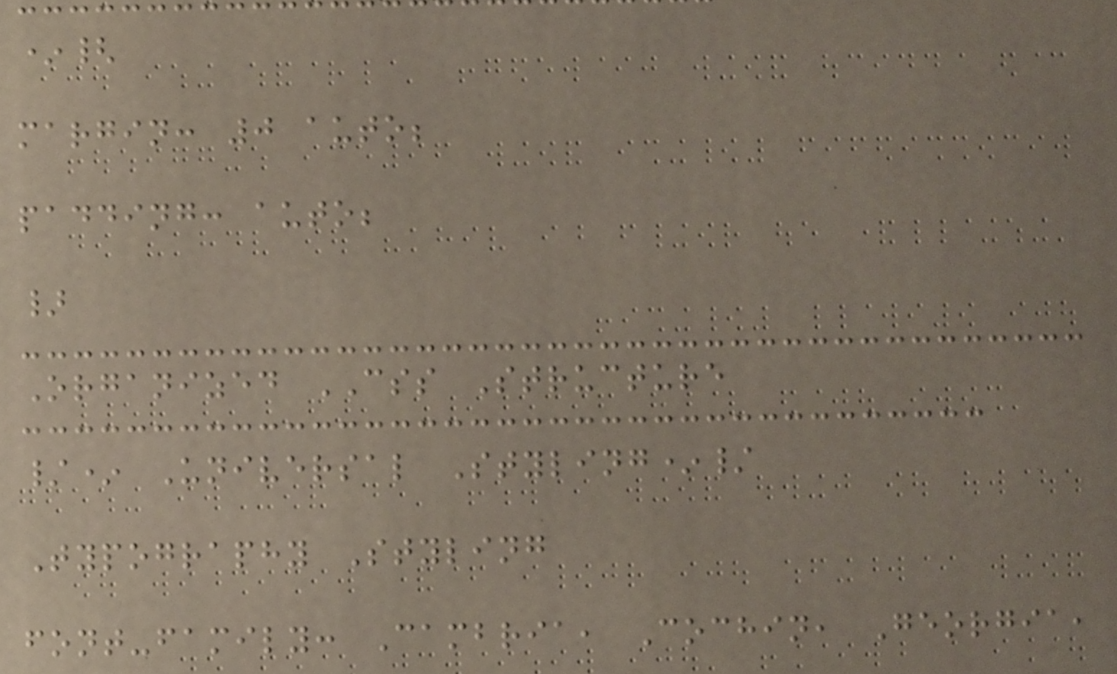*{
margin: 0 auto;
padding: auto;
}
Organized CSS Structure
/* Universal Styling*/
Typography Styling
font-family: Cambria, Cochin, Georgia,
